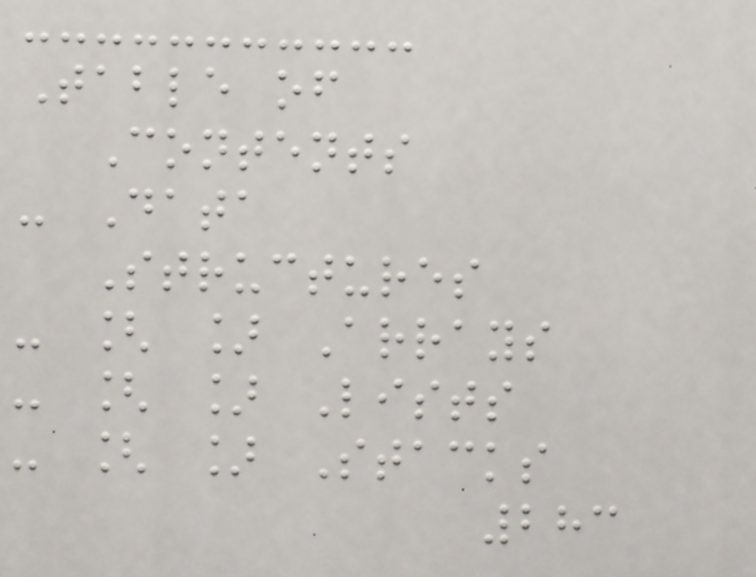Table of
Contents
- Data
Structures
- [ ] Arrays
- [ ] Lists
- [ ] Stacks
283
